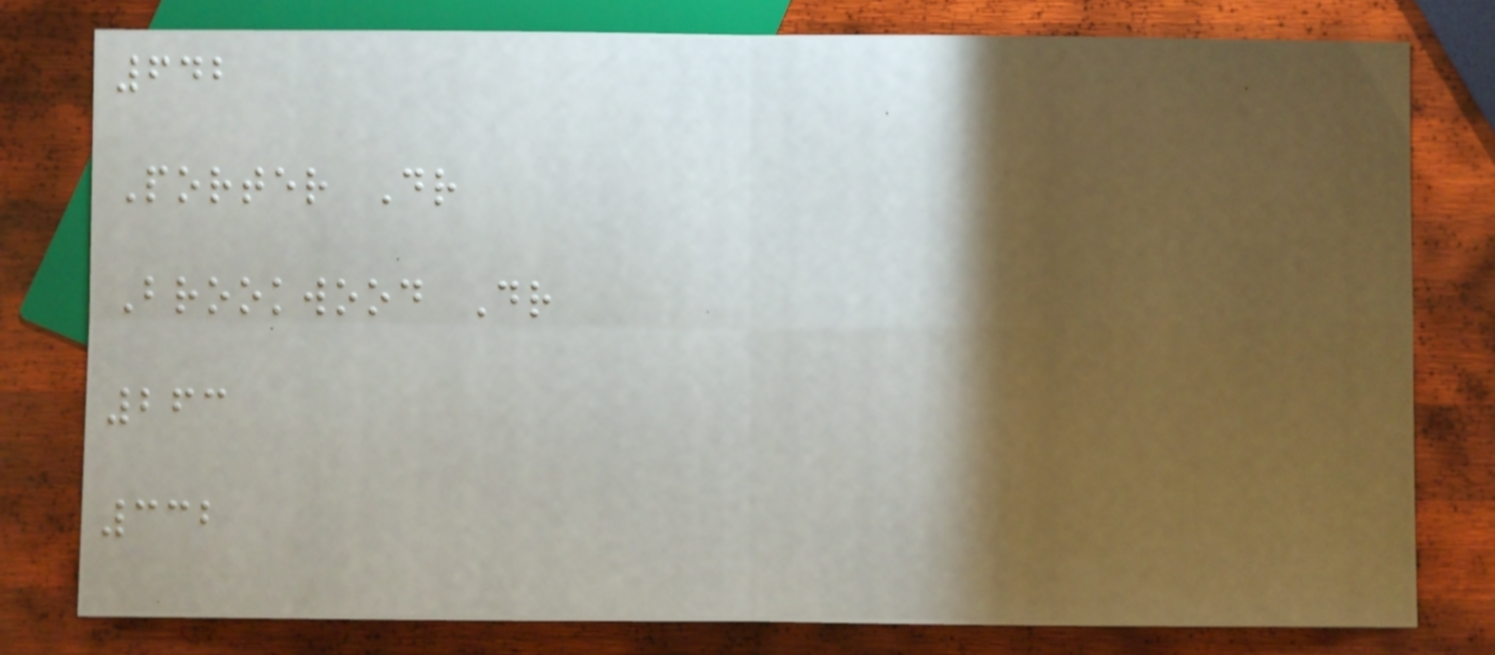642
Porter Dr
Brookwood Dr
263
332
